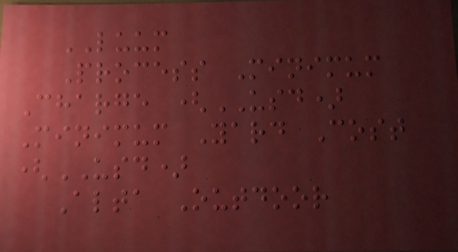LUUM
Process Minimum
Charge (USD)
Minimum Yard Cost
(USD)
Alta Outdoor
